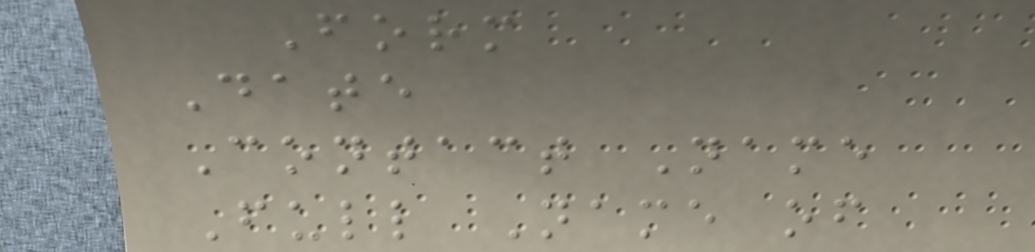Form
Date
Contact Name
Full Name of
